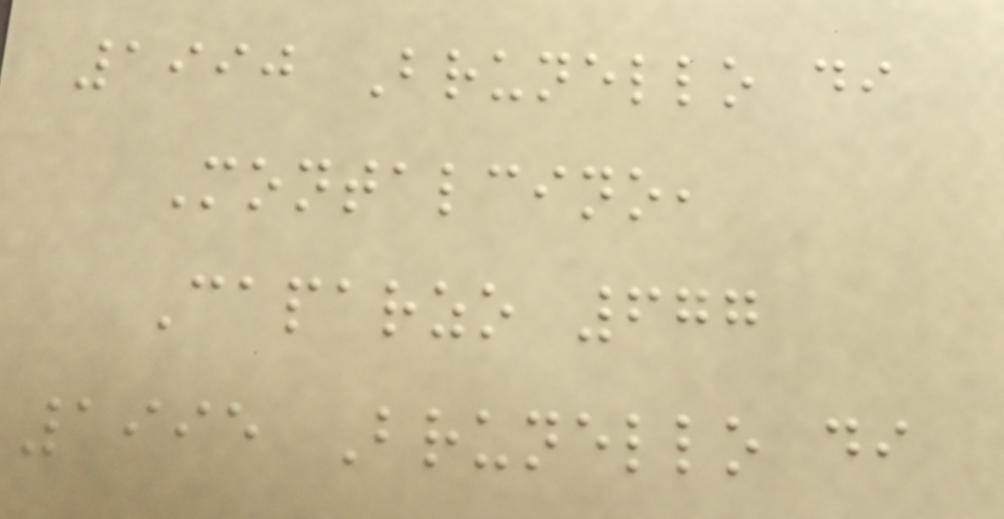1990 Brunello di
Montalcino,
Caparzo 677
1995 Brunello di
